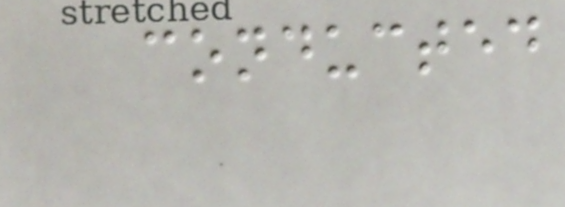conducted
